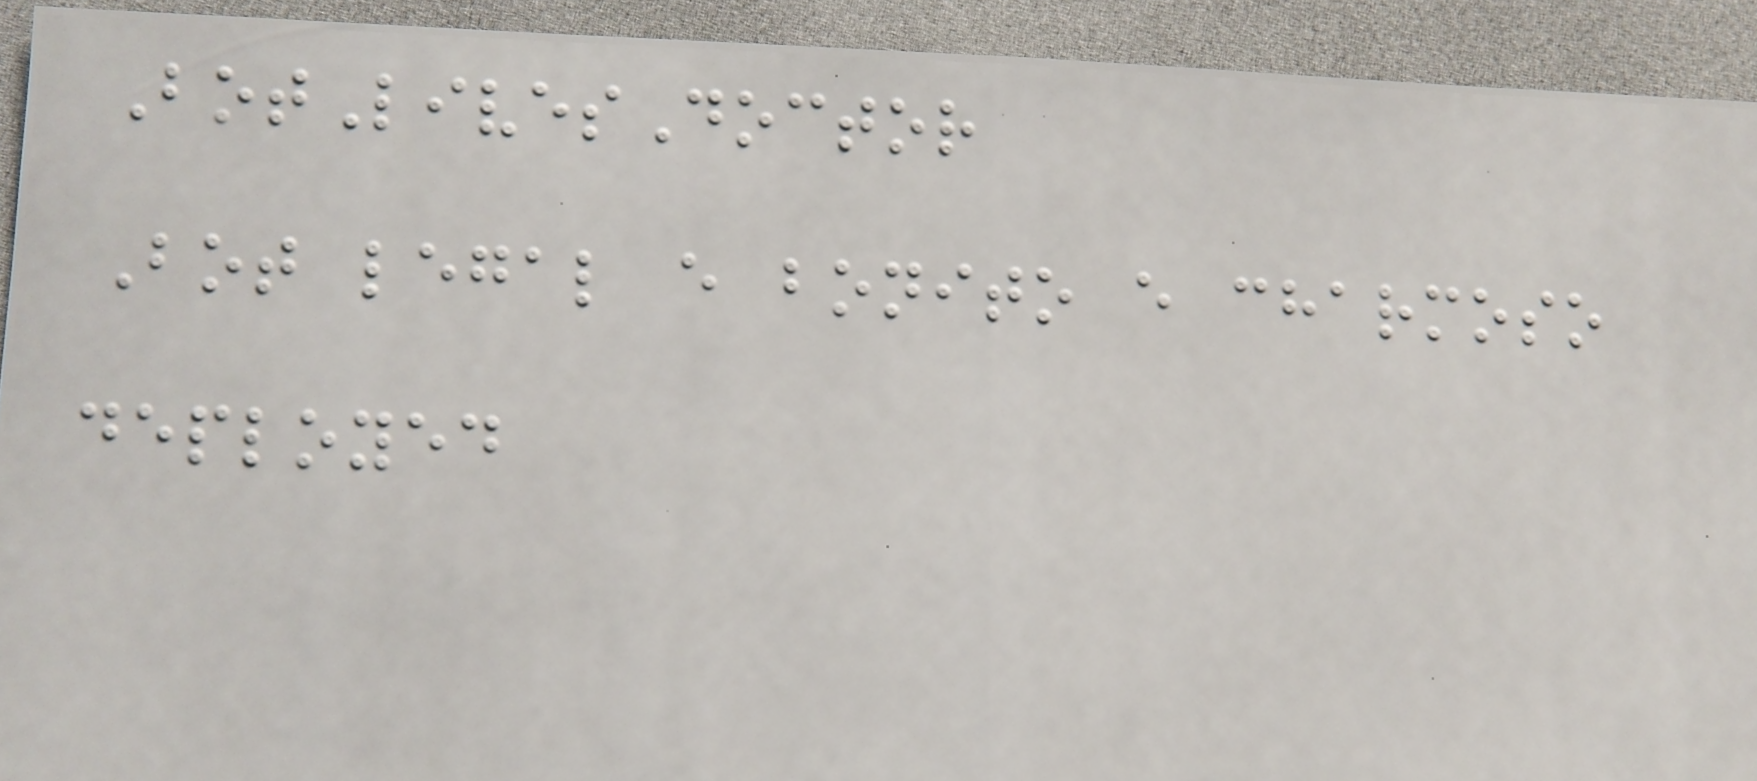BotLivesDoctor
Bot legal e bonito e charmoso
deployed
